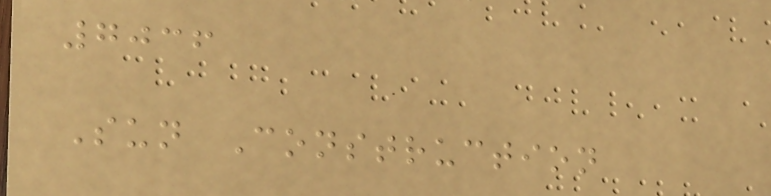7036
Sun Construction
